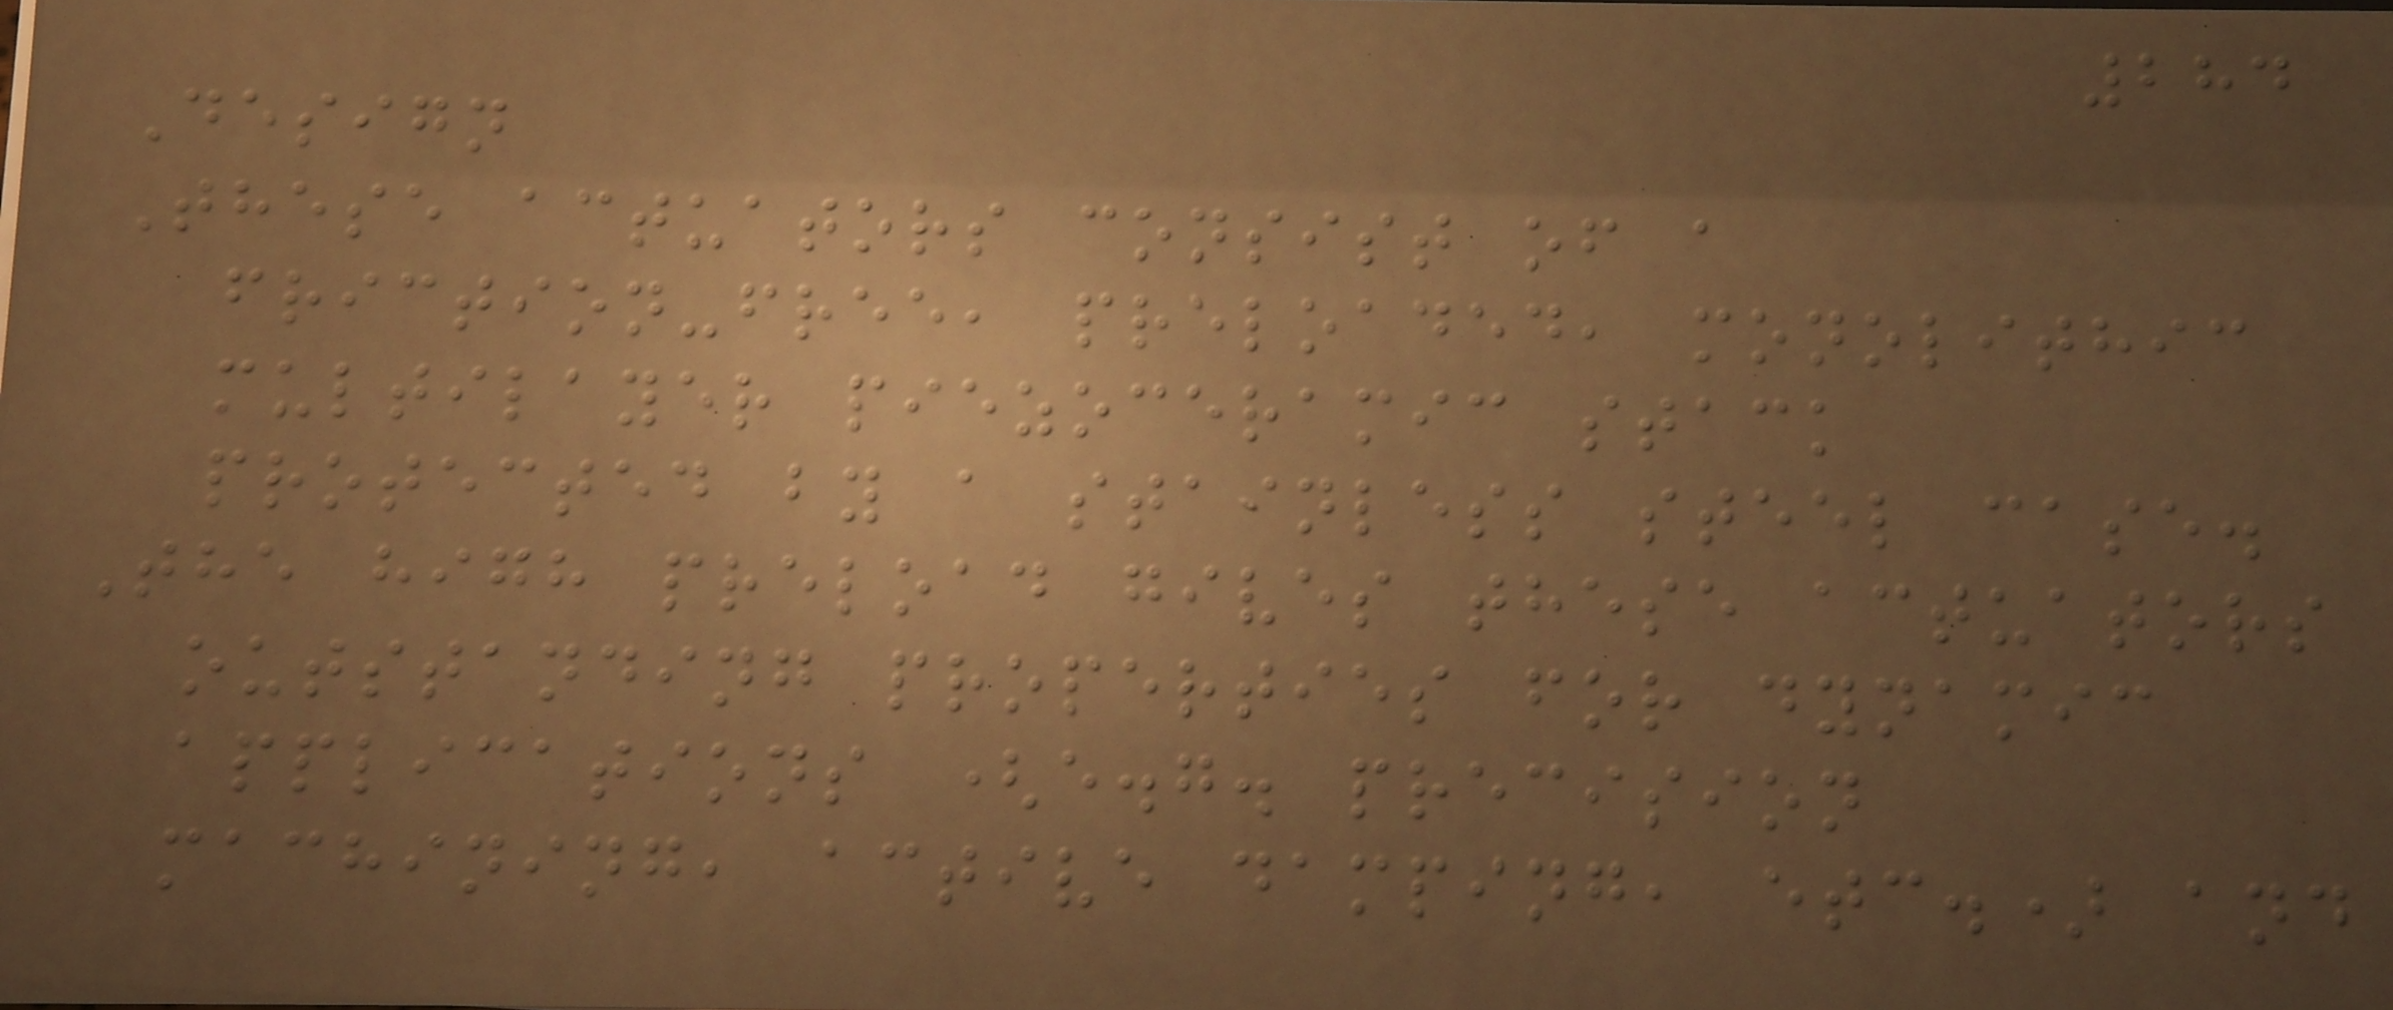284
Design
These actuators consist of a
friction-free, preloaded, monolithic
multilayer piezoceramic stack
protected by a stainless steel case.
The high preload gives these actuators
outstanding properties for dynamic
applications (e.g. precision
machining, active damping, etc.) and
